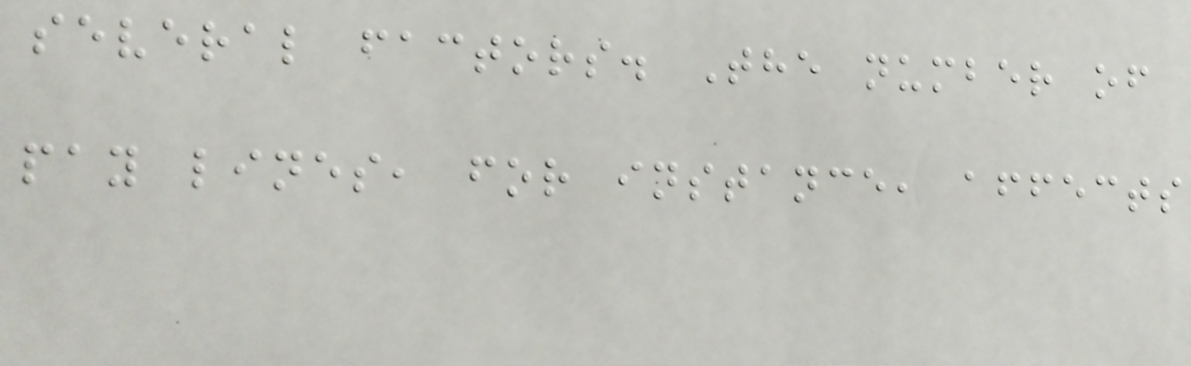several factors. The number of
pay lines, for instance, affects
